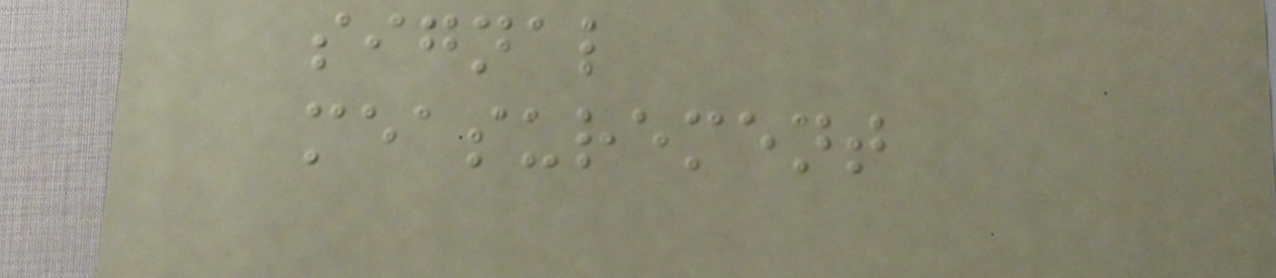signal
measurement
